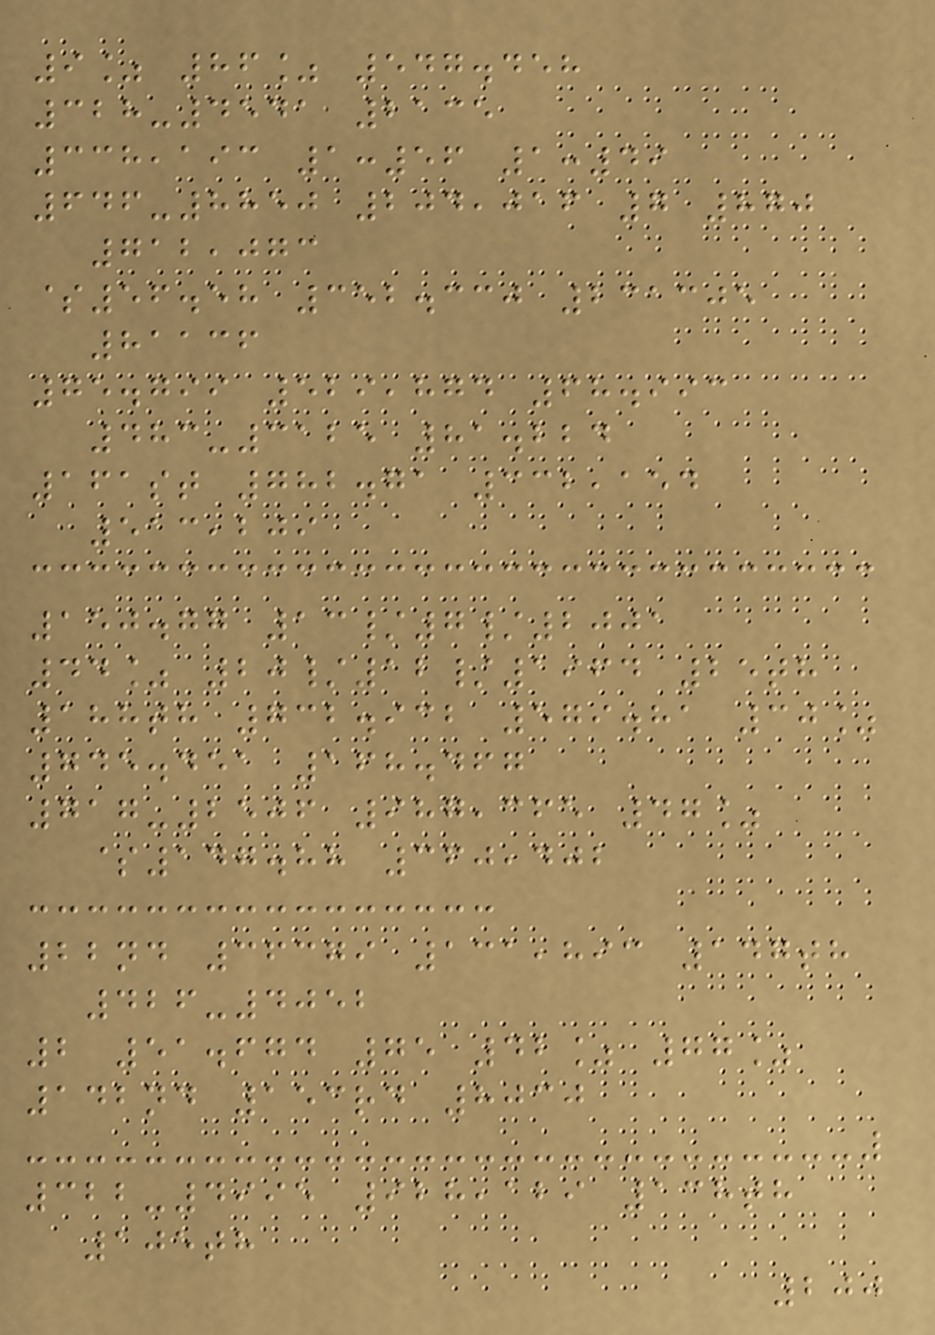9% 86% 547.458
328-4541 2135
338,193 1:56 1:49
646-8850 204,016 7 870
712,073
$56.58 352.330 231305
81136
75.799 529,874 68.993
483-3125 81.224
161st 782.71 332,154
513,209
150.77 13/7/2001
44% 20/12/1964 25th
188th 732.932 579.81 30%
745.451 168.467
717-2506 987,365 47%
$147.88 360,402
22nd 36379 131,893 147th
426-4052
2 51.674 75 42% 77%
142nd 153rd 8030
322-4995 928,129 138th
105th
200
